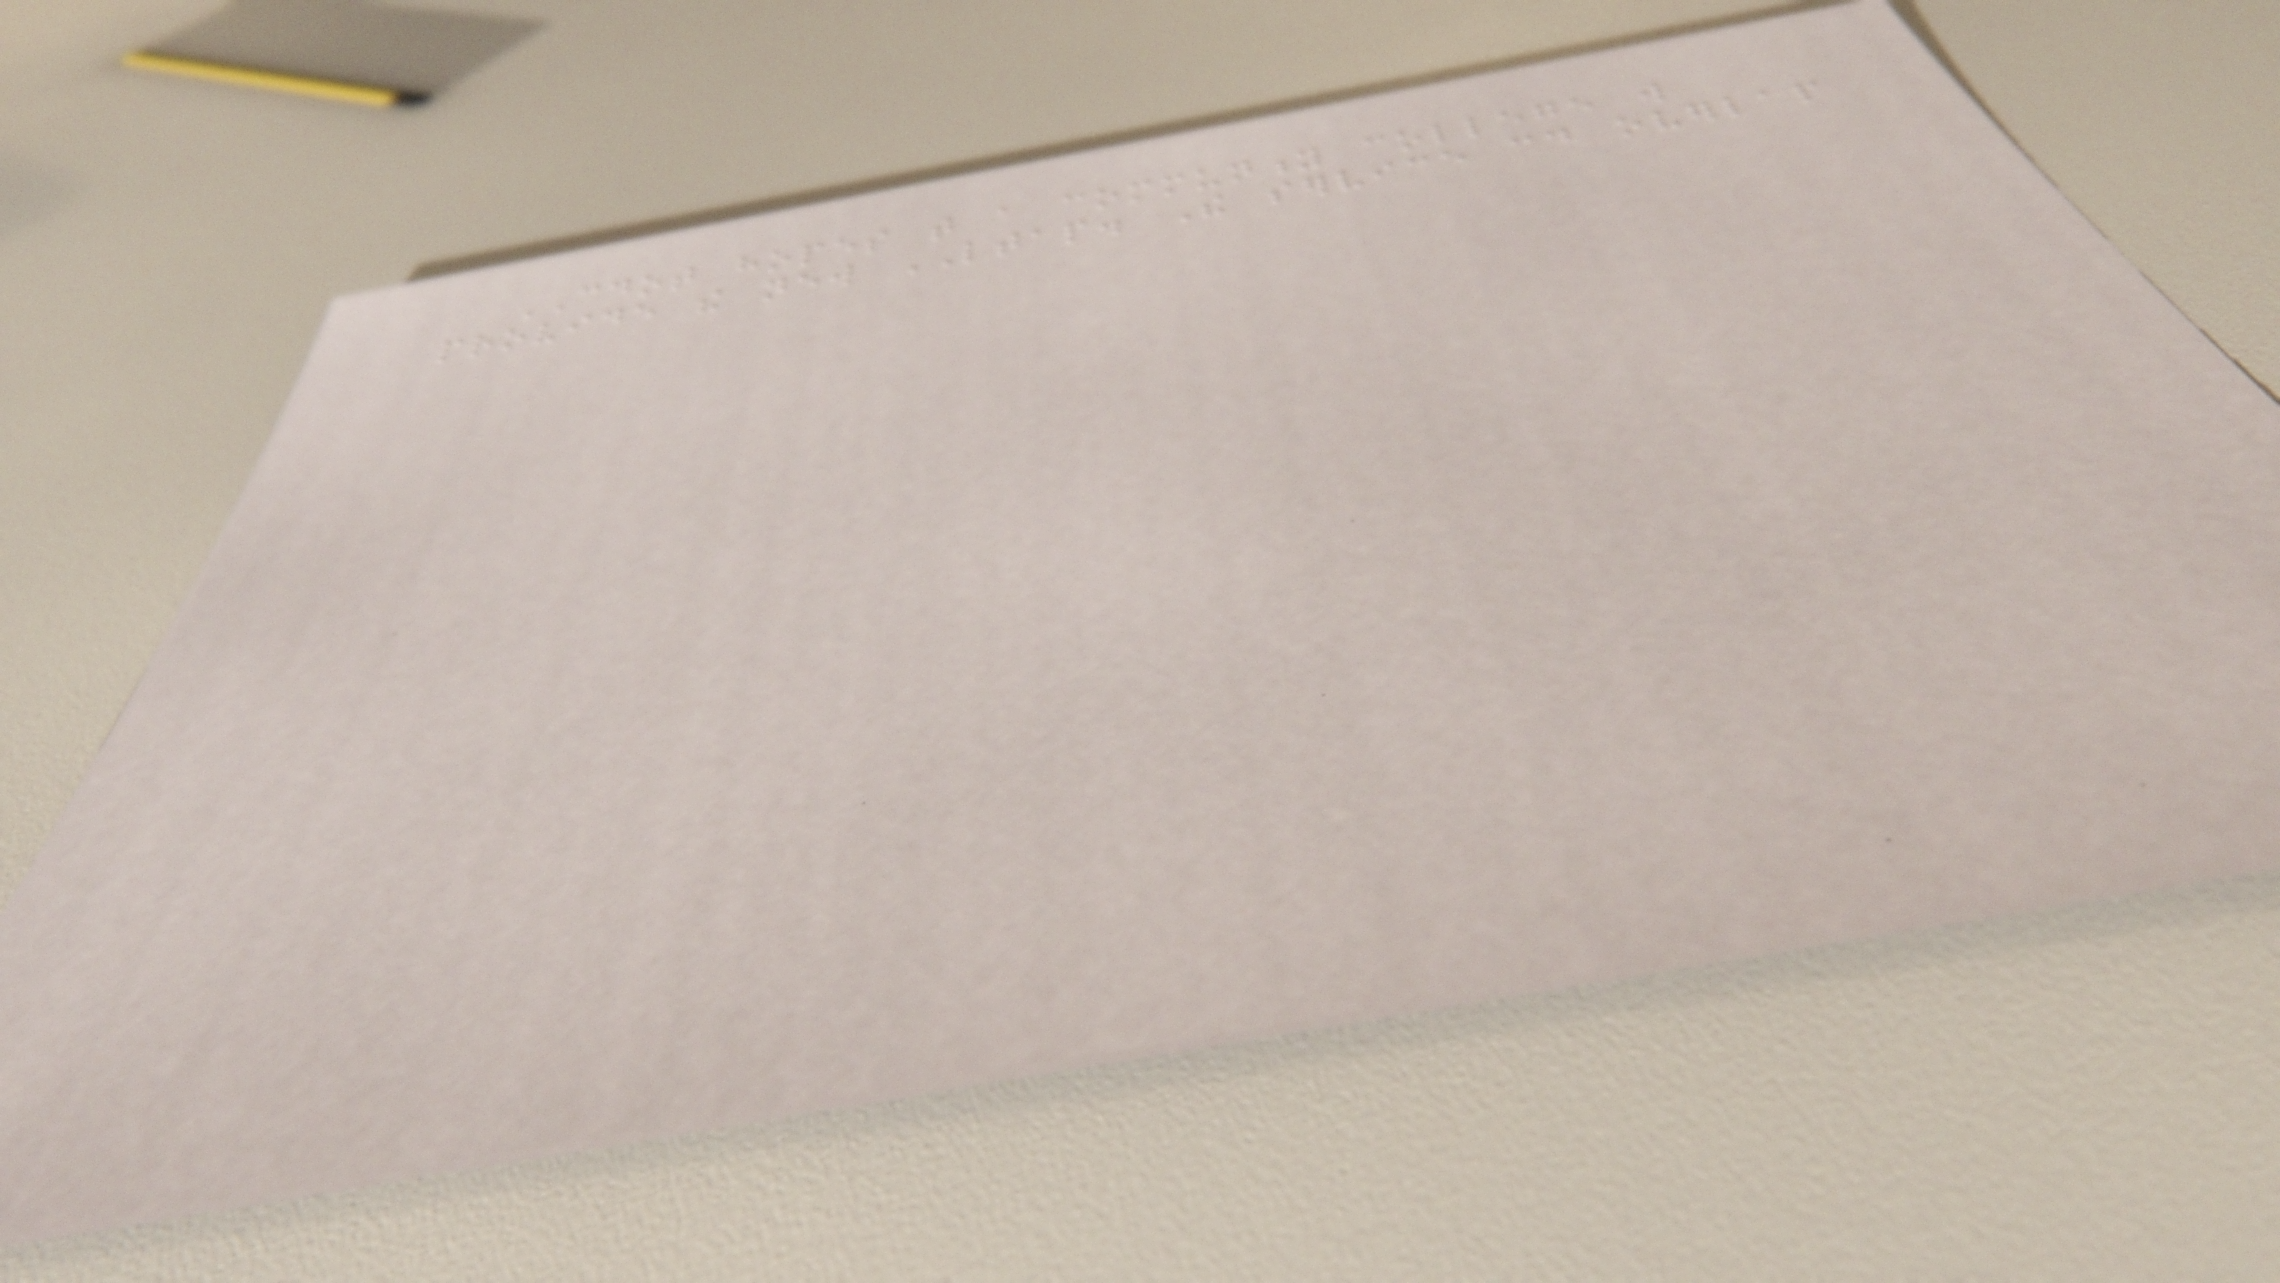CDOT hopes that a community college will
provide the new LTAP. The service could overlap
